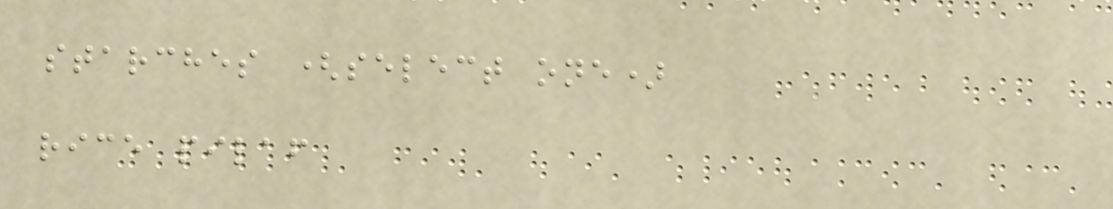starches (select one)
rice pilaf
